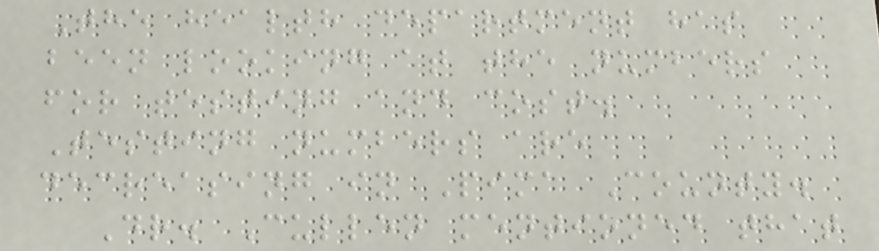The health department has
been looking at the numbers
for testing and cost.
Testing numbers are
decreasing in Pima County.
Dr. Cullen mentioned that
